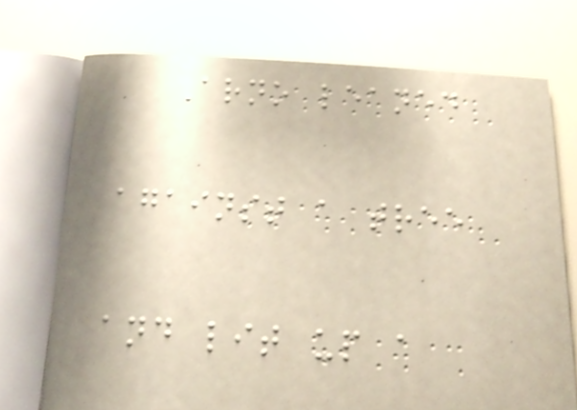Arno leaned
against a tree
and lit up a
